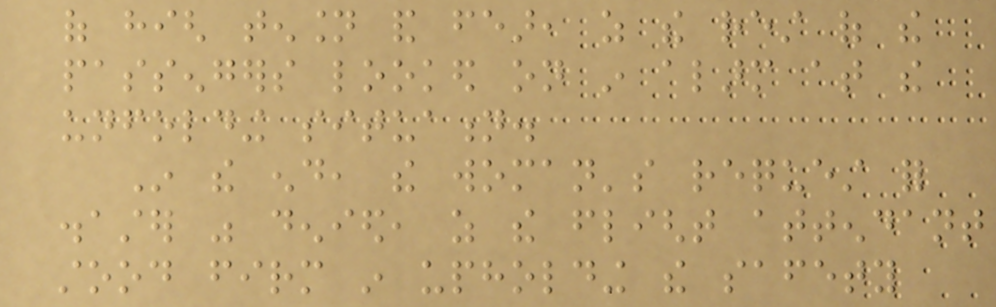of high tension and fear, as the rest of the
passengers looked on in alarm at the
unfolding situation.
In the end, the woman's request for
disaster was denied, as the flight attendant
stood firm in upholding the safety
